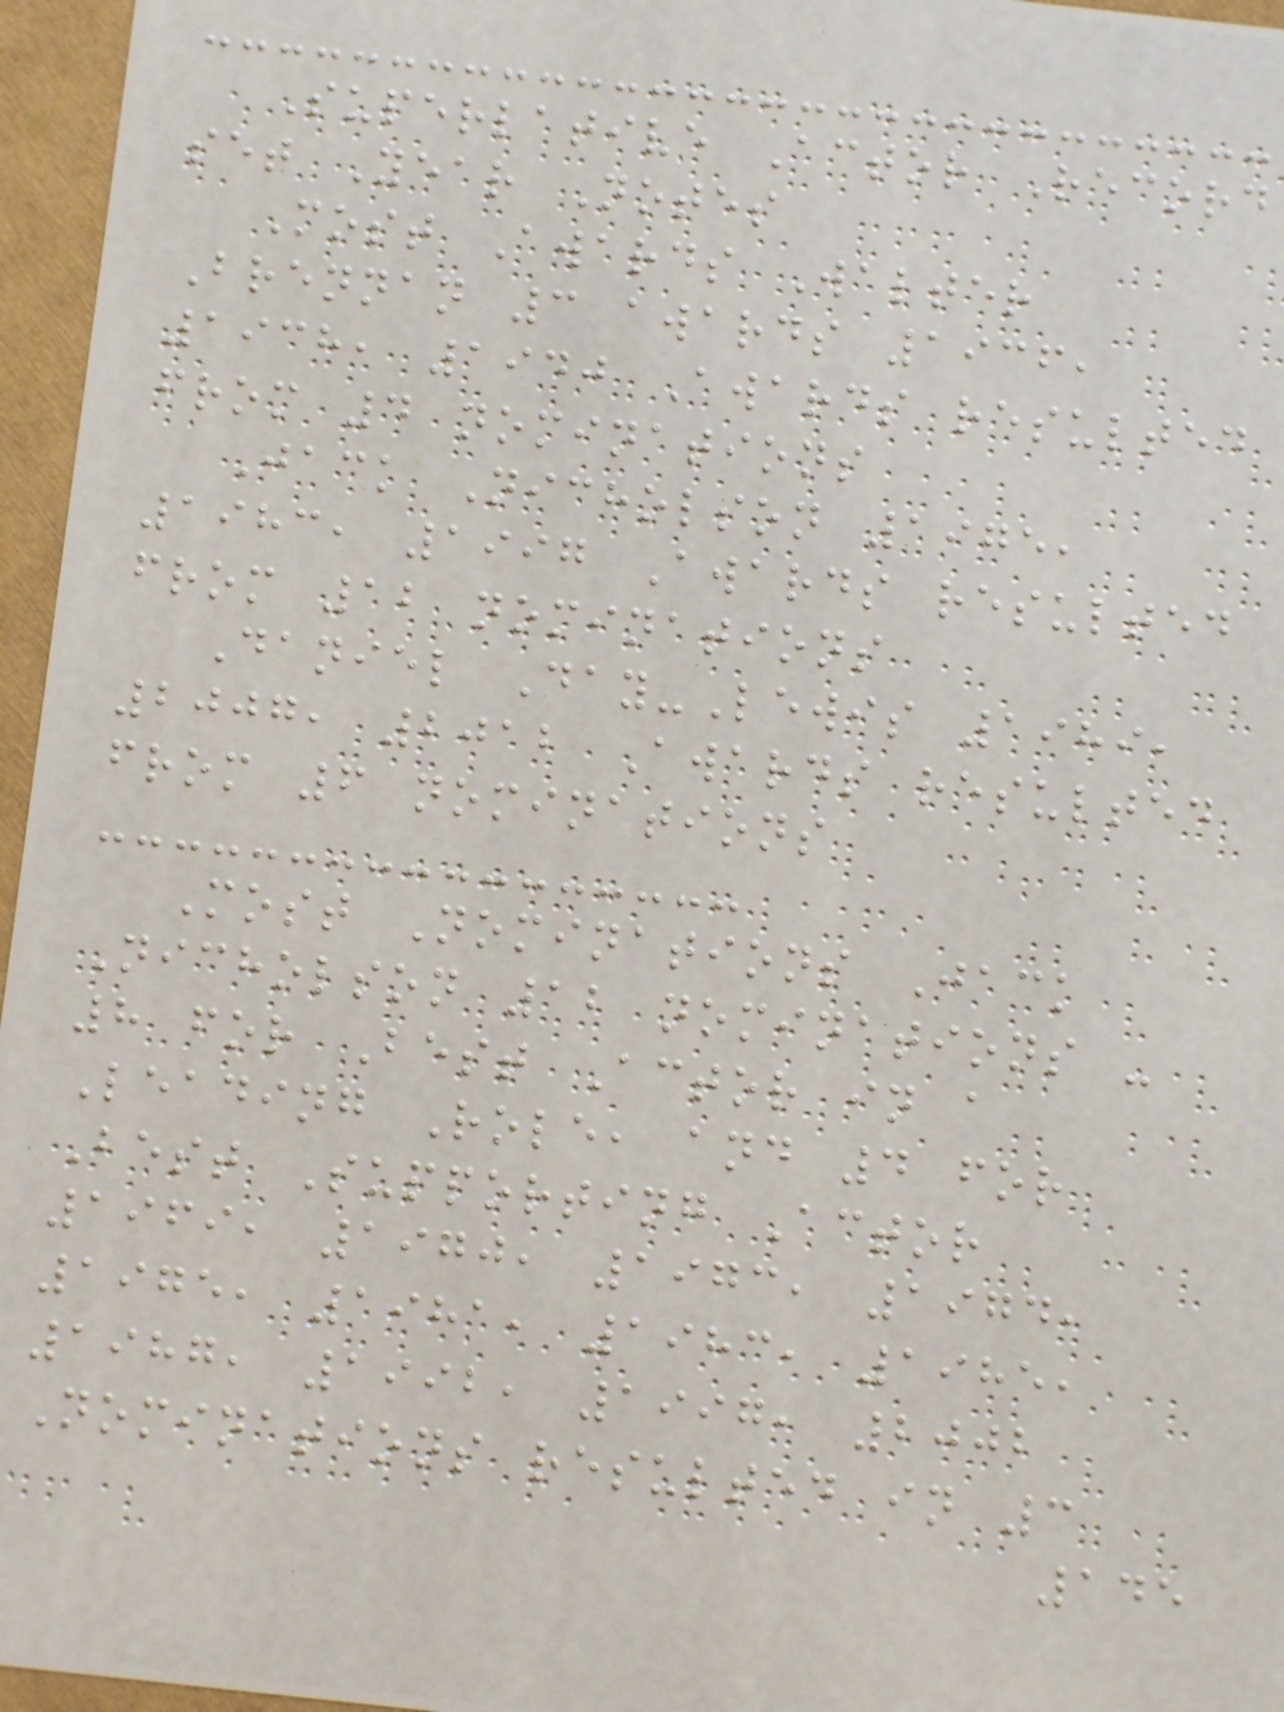Superlative Actor Record
set Year Notes
Most Awards Walter
Brennan 3 awards 1936,
1938, 1940 Awards resulted
from 4 nominations
Jack Nicholson 1975,
1983, 1997 Awards resulted
from 12 nominations
Daniel Day-Lewis 1989,
2007, 2012 Awards resulted
from 6 nominations
Most Nominations Jack
Nicholson 12 nominations -
8 for Best Actor in a
Leading Role, and 4 for
Best Supporting Actor
1969, 1970, 1973, 1974,
1975, 1981, 1983, 1985,
1987, 1992, 1997, 2002
Nominations resulted in 3
145
